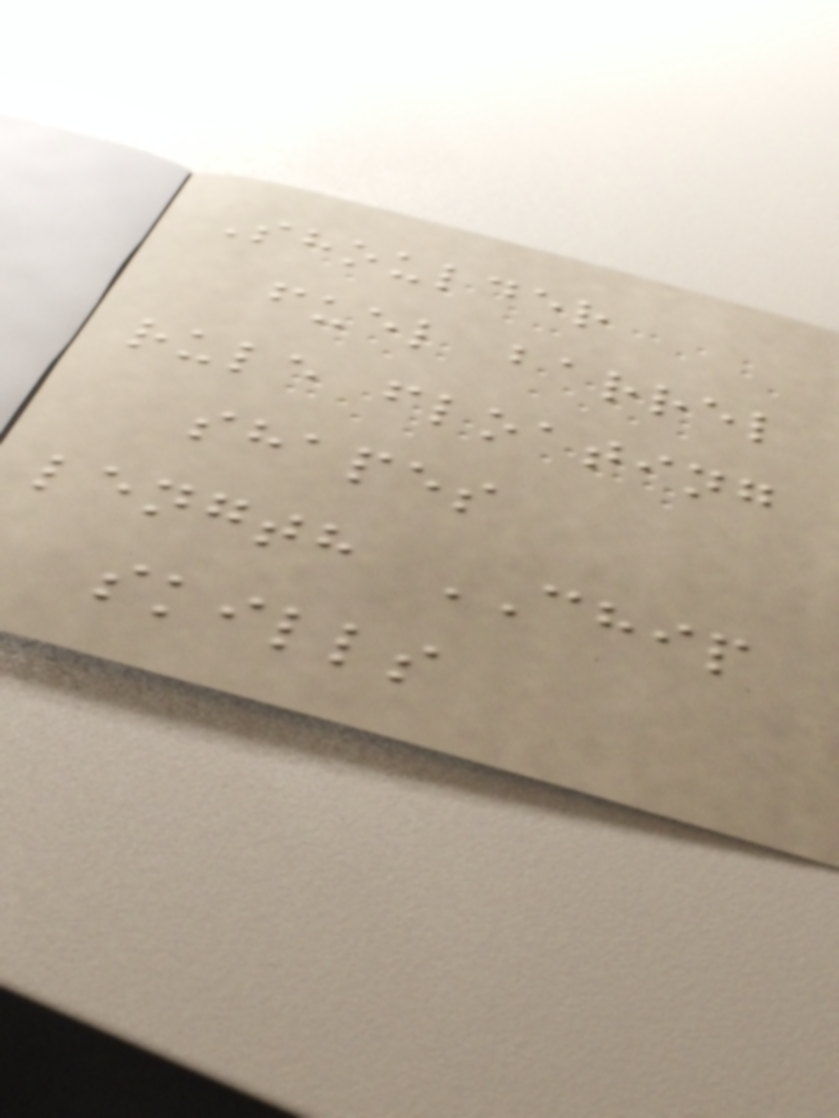Shoulder
fuel barrel
rule floating
shapes
length CHIP
skills
